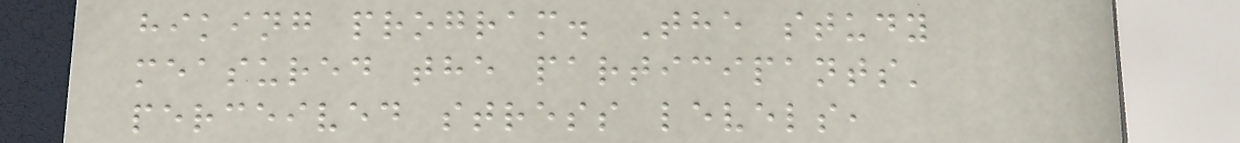hiking program. The study
measured the participants'
perceived stress levels,
